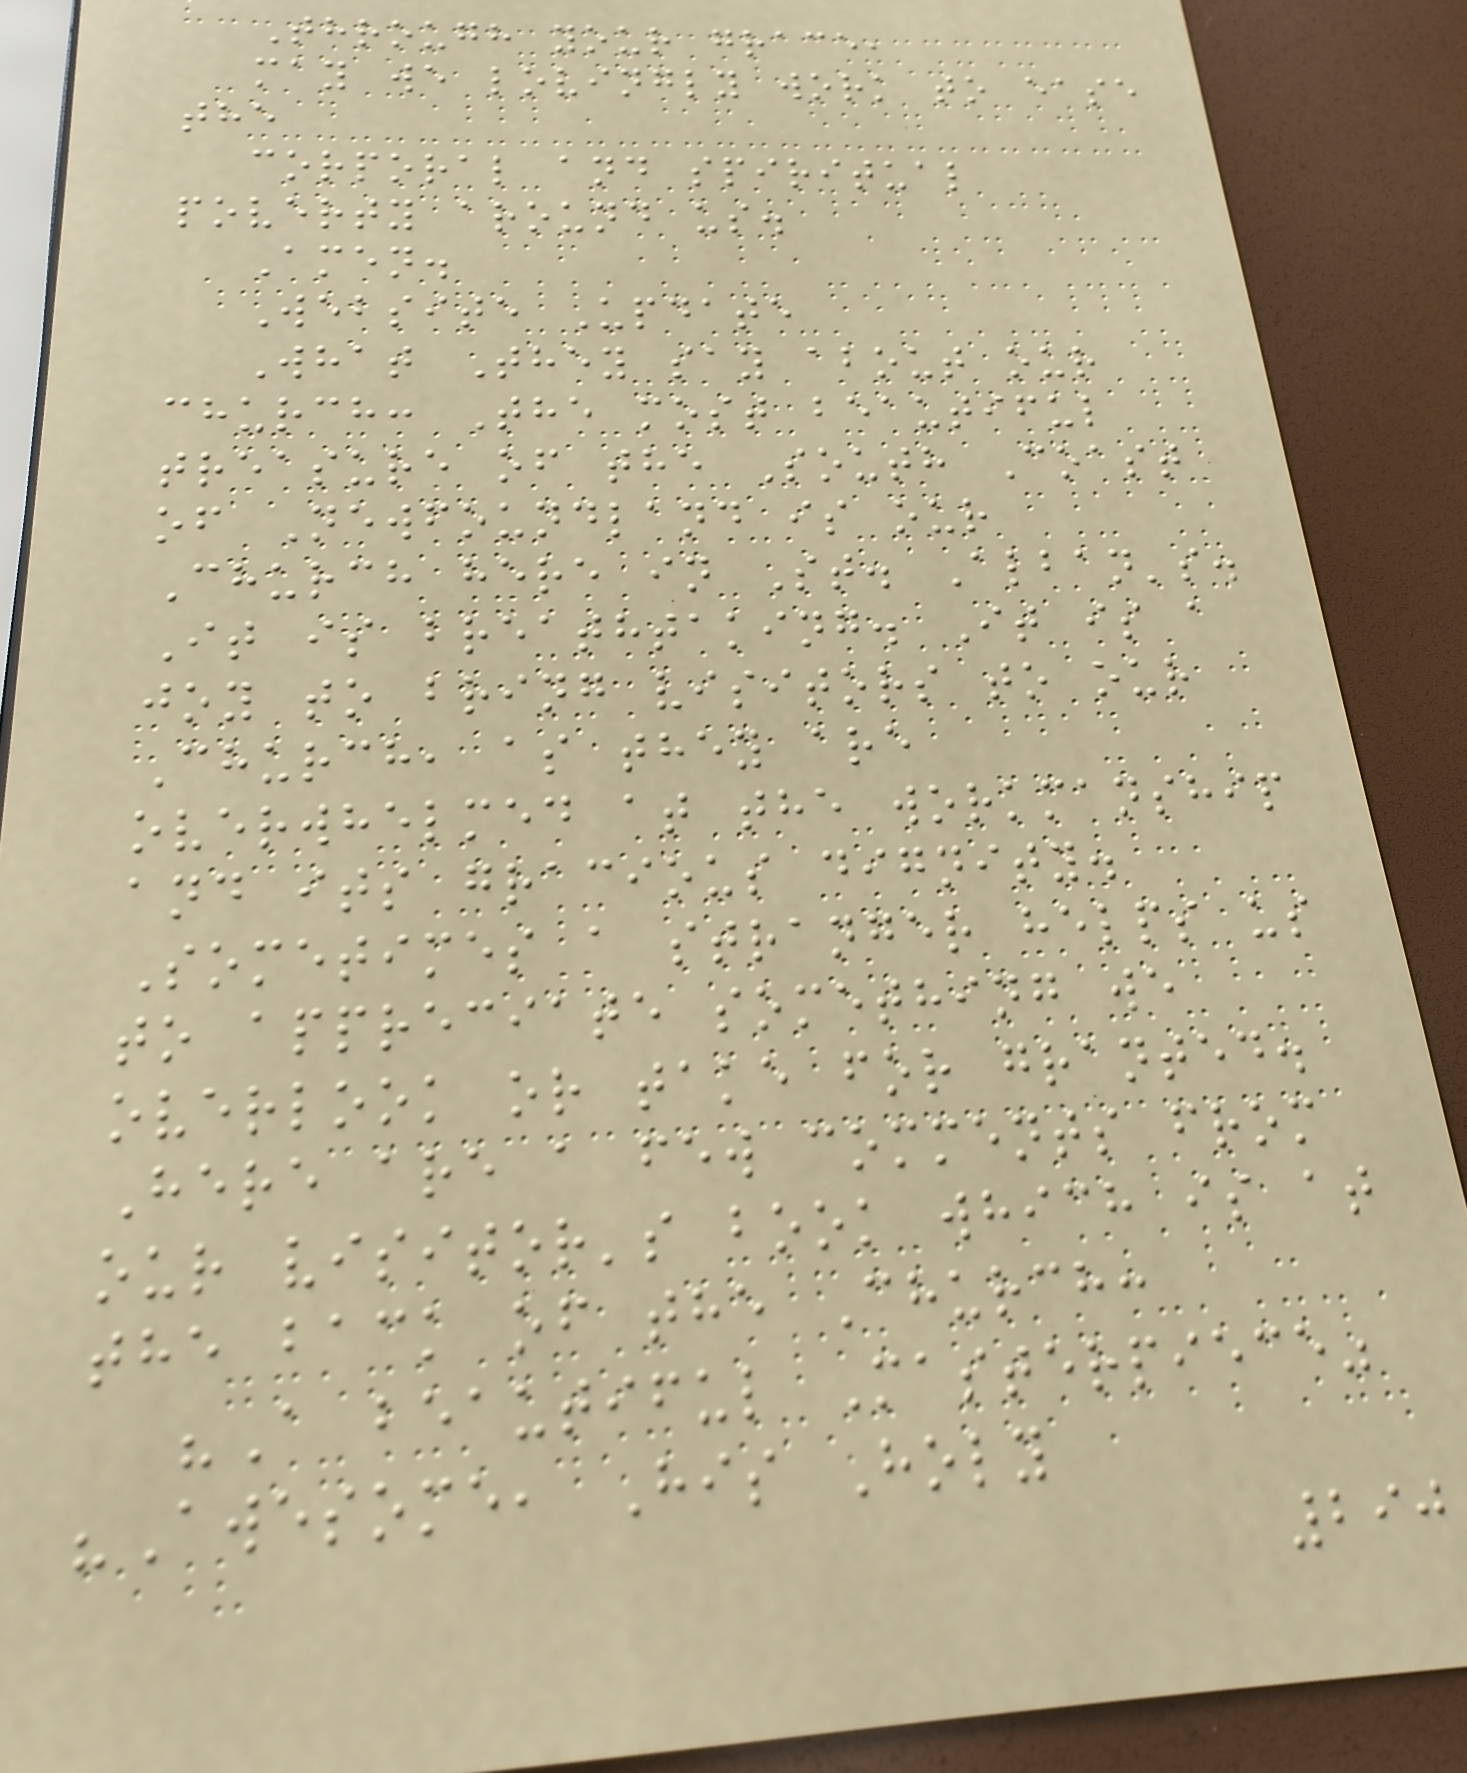Through your grace,
may we lovingly work to ease
the
corporal and spiritual
poverty around us.
Amen.
Website Update
What They say about our
church: The most beautiful
treasure of the South Coast
of Newfoundland is our
Church here in St. Alban's.
It is breathtaking. It is a
joy to bring visitors to our
Church, as they are
overwhelmed at the workmanship
and its gracious dignity.
Sometimes a stranger helps us
to appreciate something we
overlook or take for granted.
Here are a few comments from
our visitor's book which is at
the back of the Church:
"A beautiful Masterpiece"
"Awesome, His Holy
290
